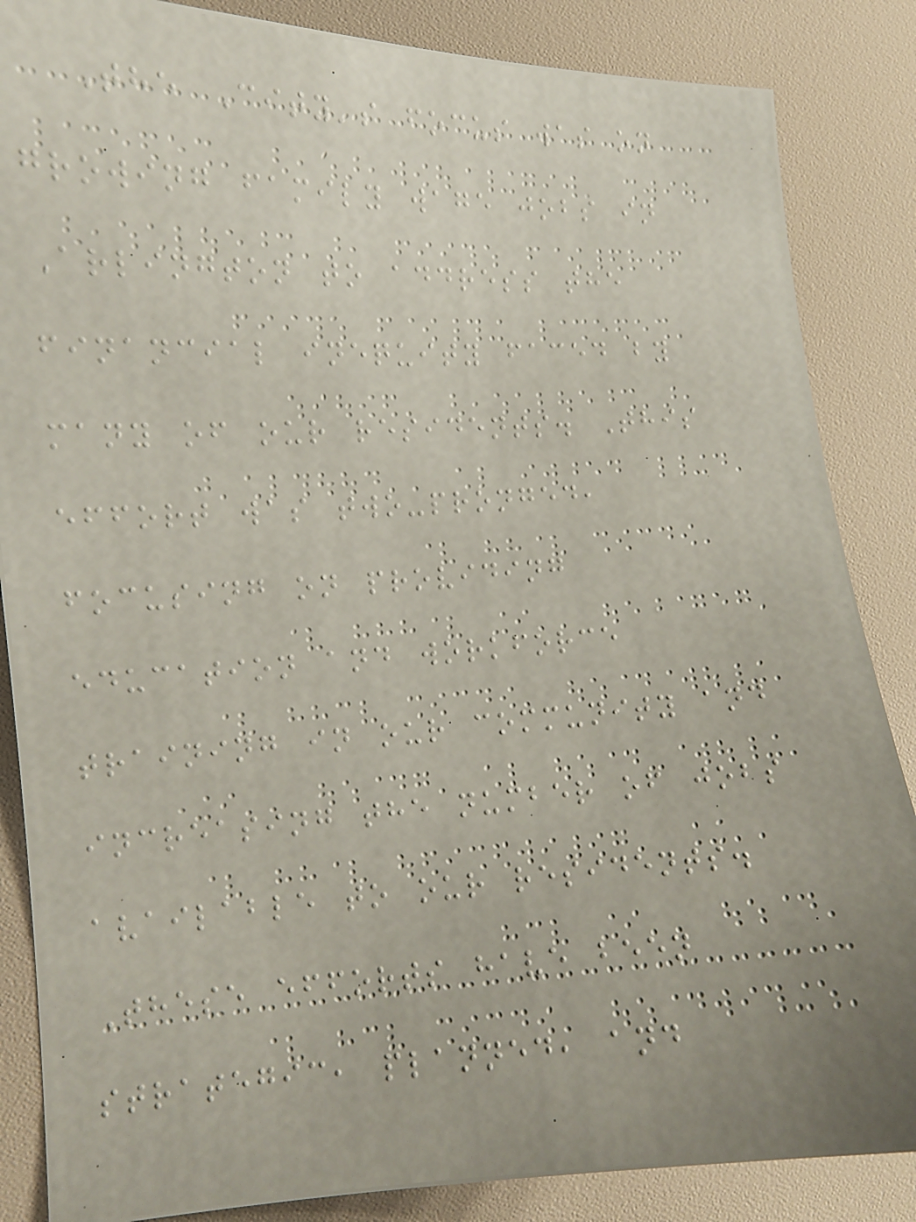The City's focus was on
growing family wage jobs in
Arlington to address the
financial inequity faced by
many of our residents. This
effort was two-pronged,
focusing on providing
education and workforce
training in our community and
increasing the number of jobs
available to our residents.
These efforts have been
strategic, planned, and
